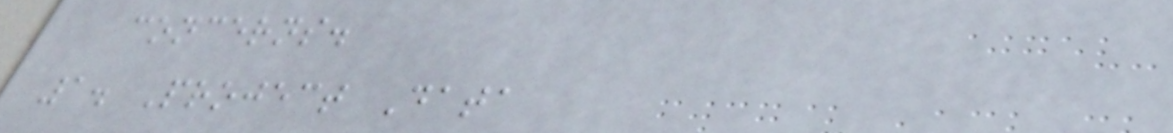concerns.
1. Project Data
